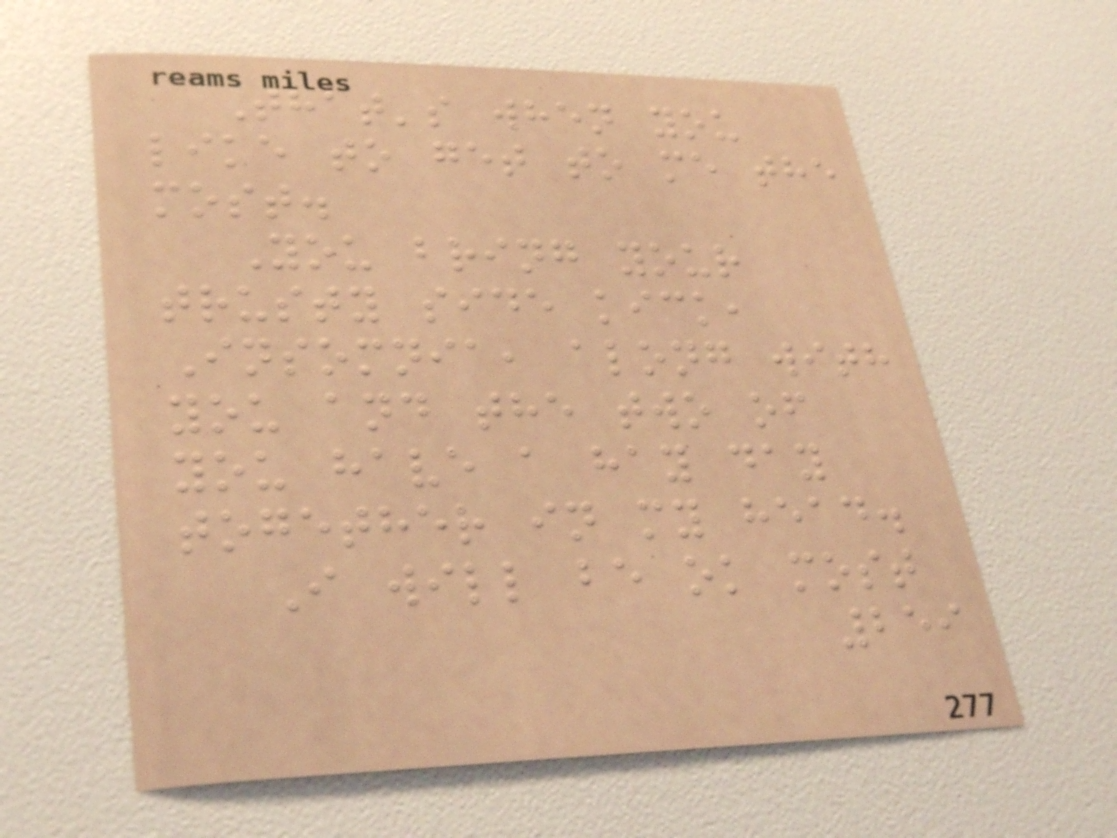That's when you
like to get to me the
most.
You bring your
trusty side kick,
Insomnia, along with
you and the two of
you have a hay day
together in my head.
I will be ok most
259
